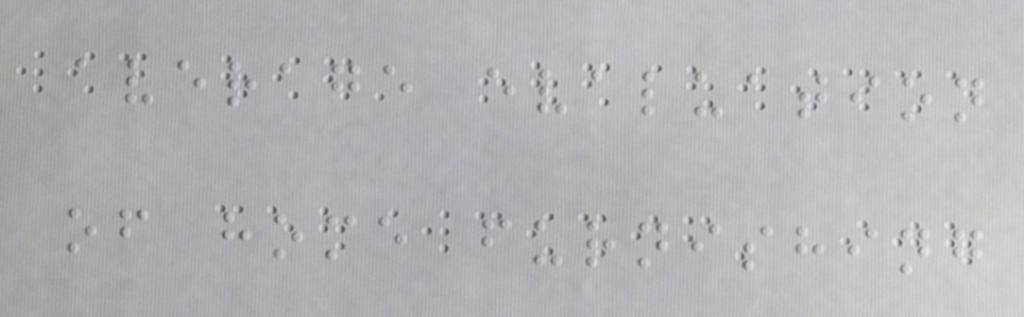average evaluation
of home furnishing
